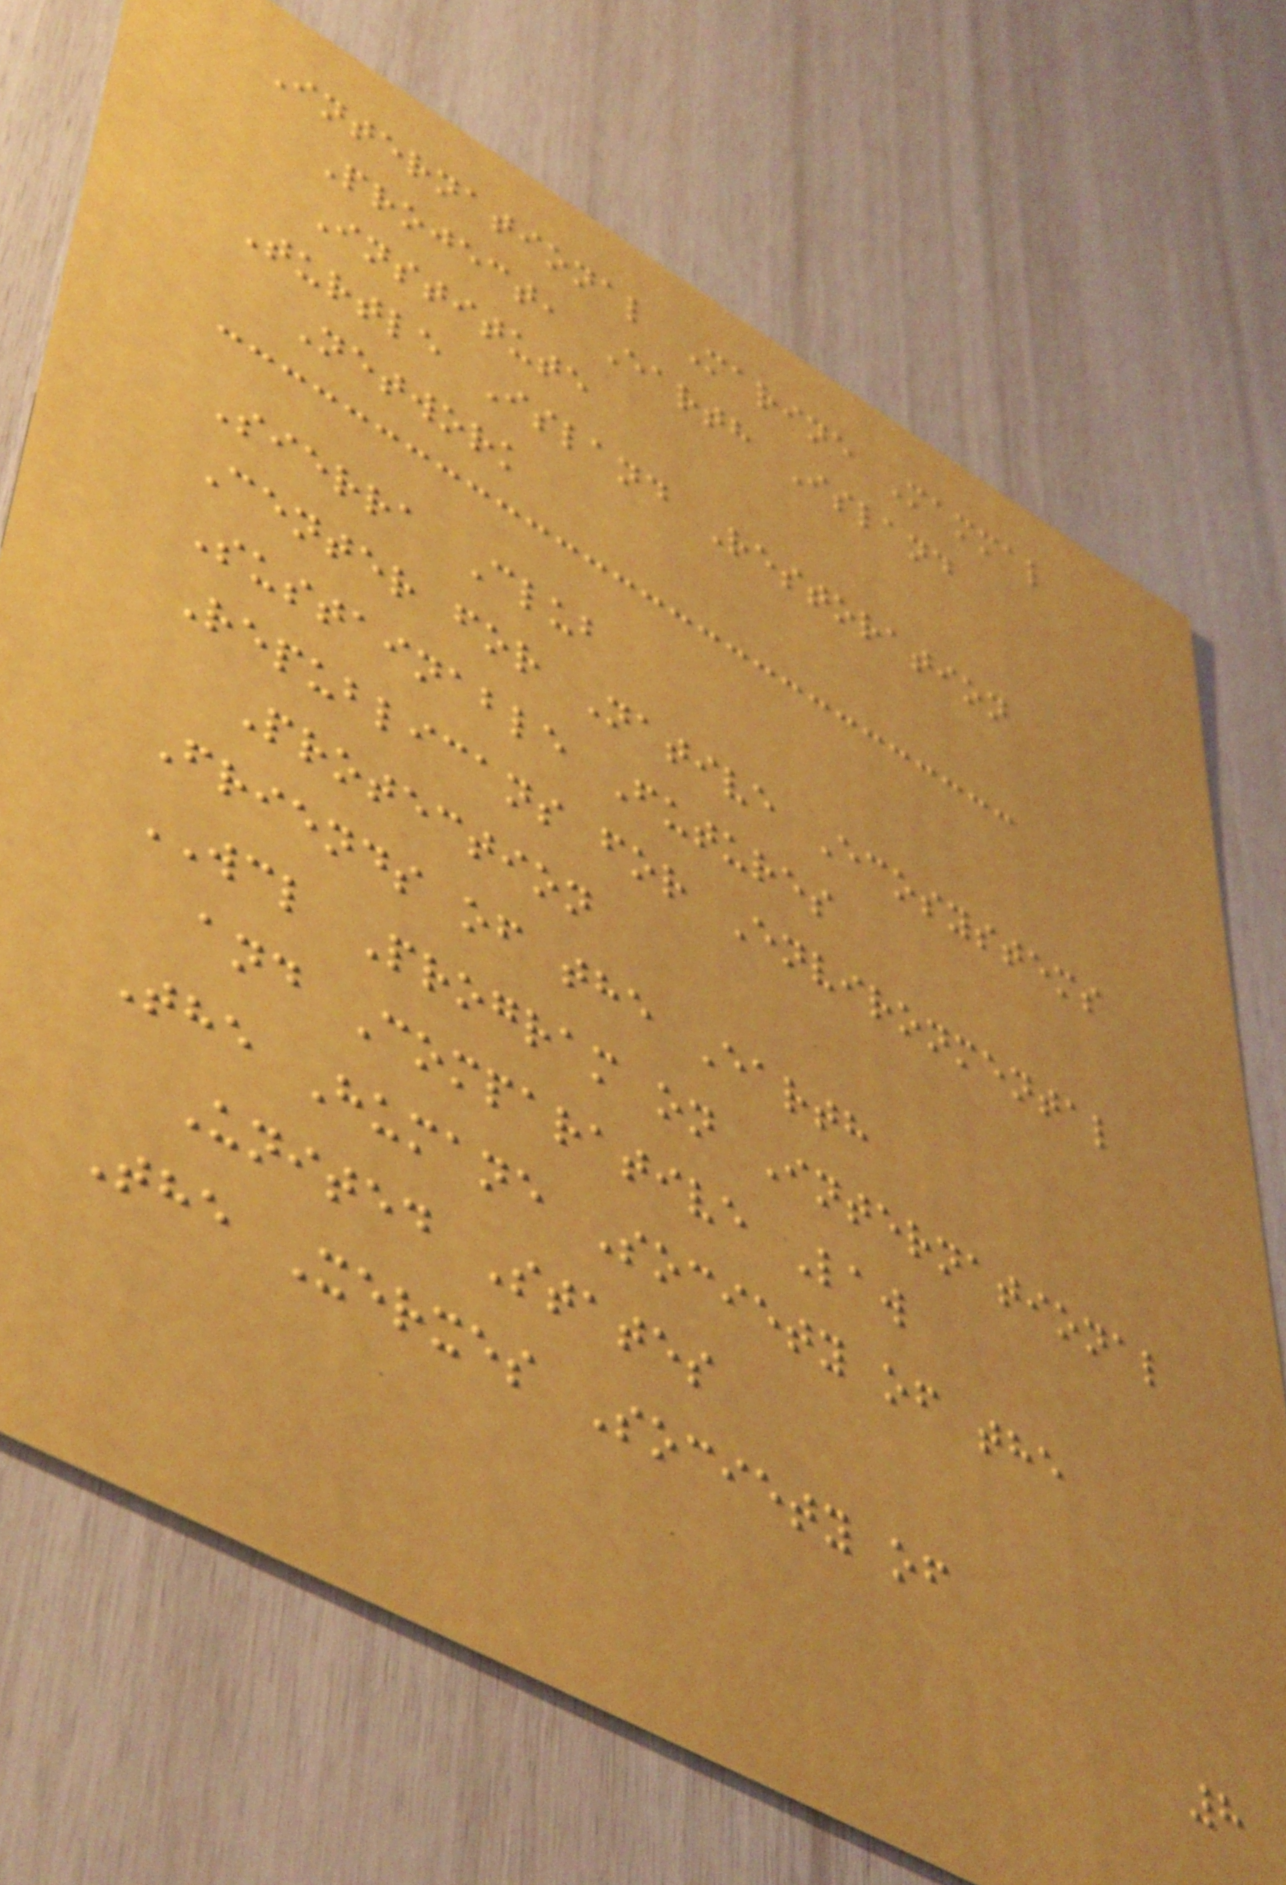International Marine Mammal
Project, Earth Island
Institute
Turtle Island Restoration
Network
Sierra Club
Center for Native Ecosystems
Sustainable Futures
Republicans for Environmental
Protection
Friends of the Earth
WCL Program on International
and Comparative Law
The Humane Society of the
United States
The Xerxes Society of
8
